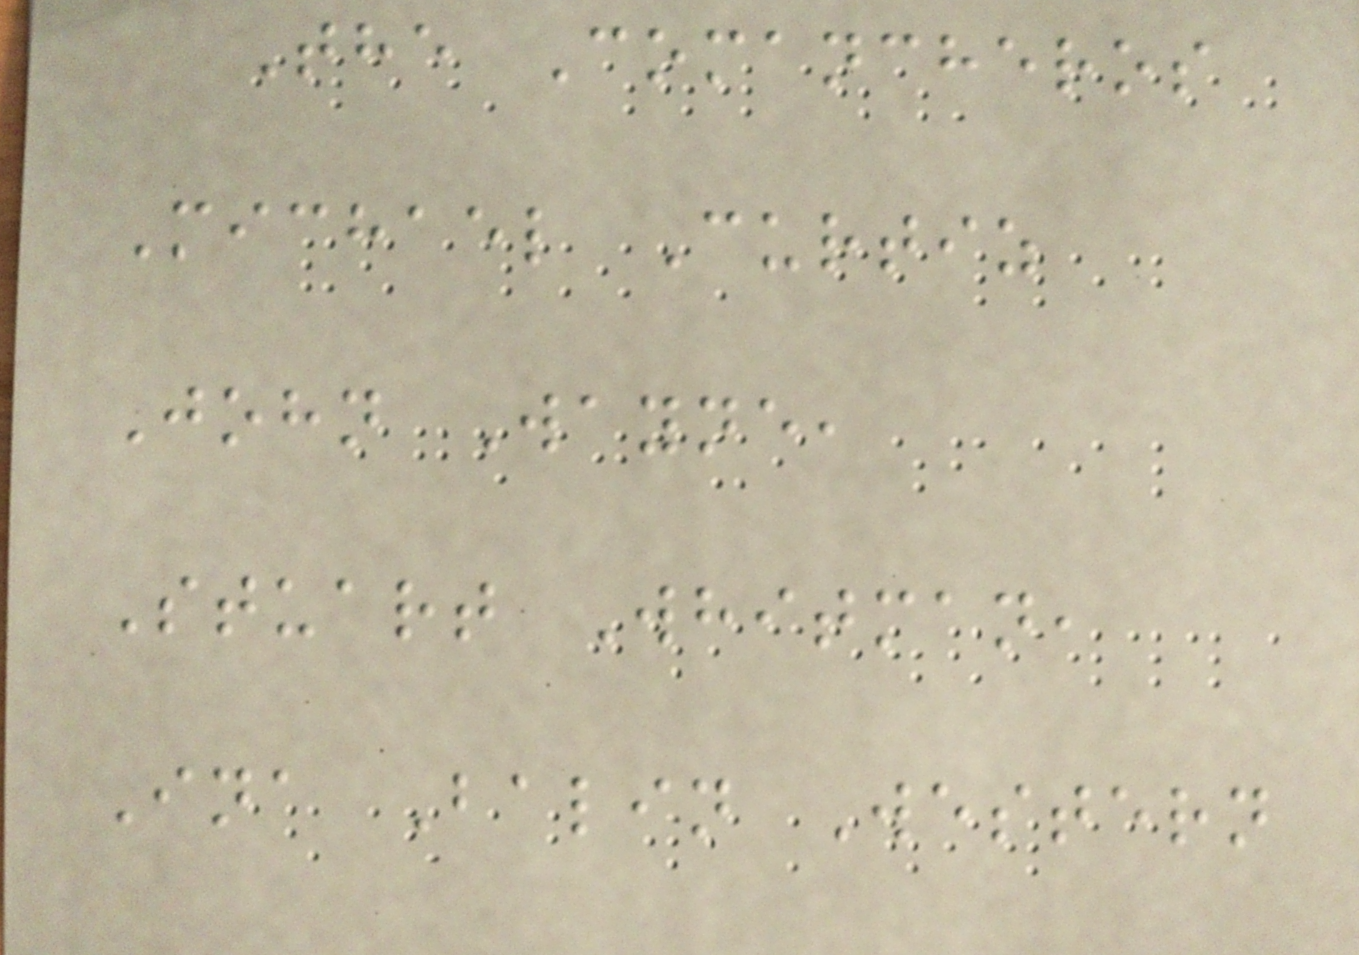The Comancheros
Michael Curtiz
John Wayne,
Stuart Whitman,
Ina Balin Western
